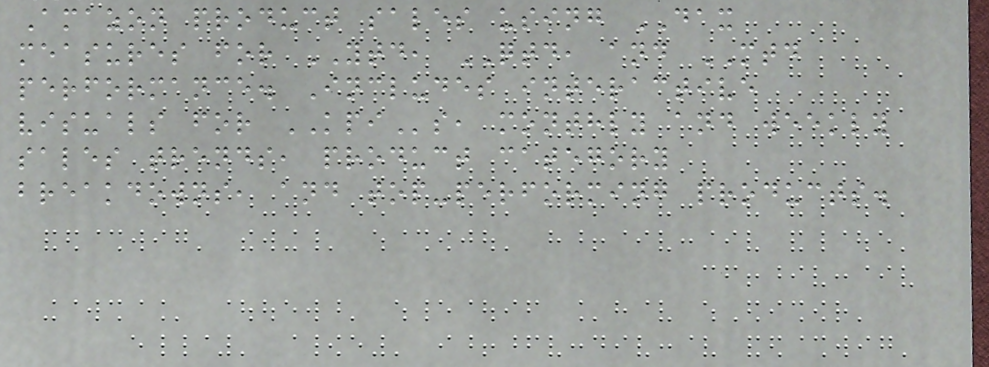Amazon product sales using DAX
measures for YTD, QTD, and MTD
performance. Includes interactive
visuals for KPIs, monthly and weekly
sales trends, product category
breakdowns, and top-performing products.
